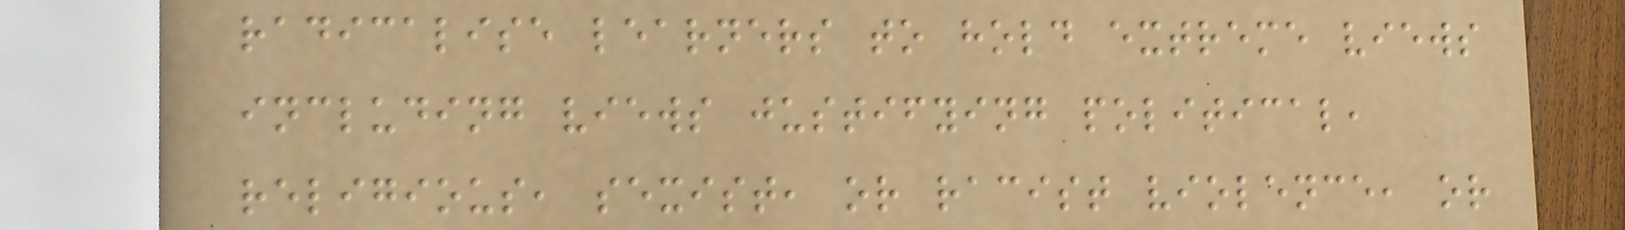radicalise learners to hold extreme views
including views justifying political,
religious, sexist, or racist violence, or
